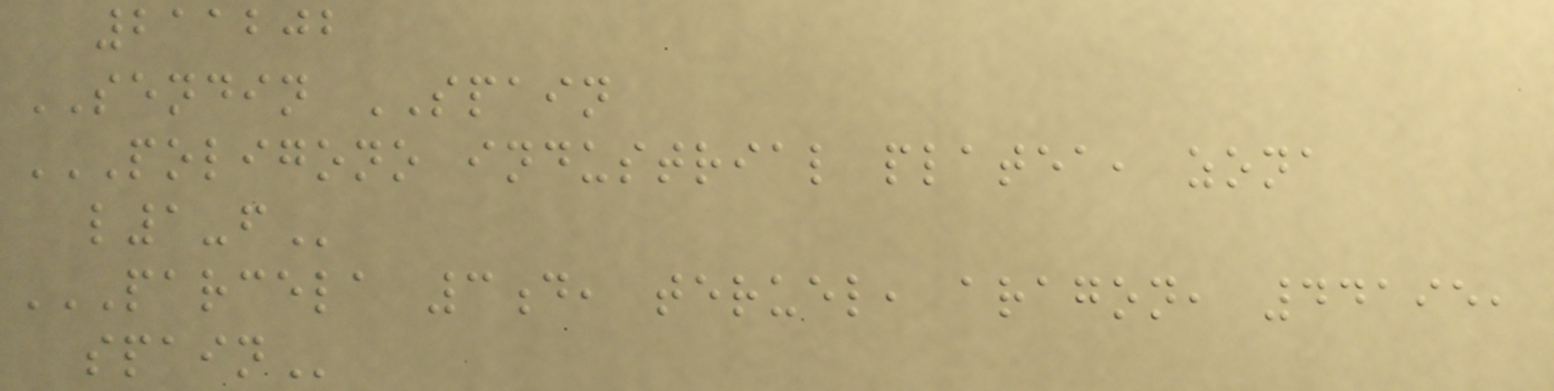211202
SENDIN SPAIN
POLIGONO INDUSTRIAL PLATEA, ZONA
L1-F
PARCELA 3D, TERUEL, ARAGON, 44195,
SPAIN
